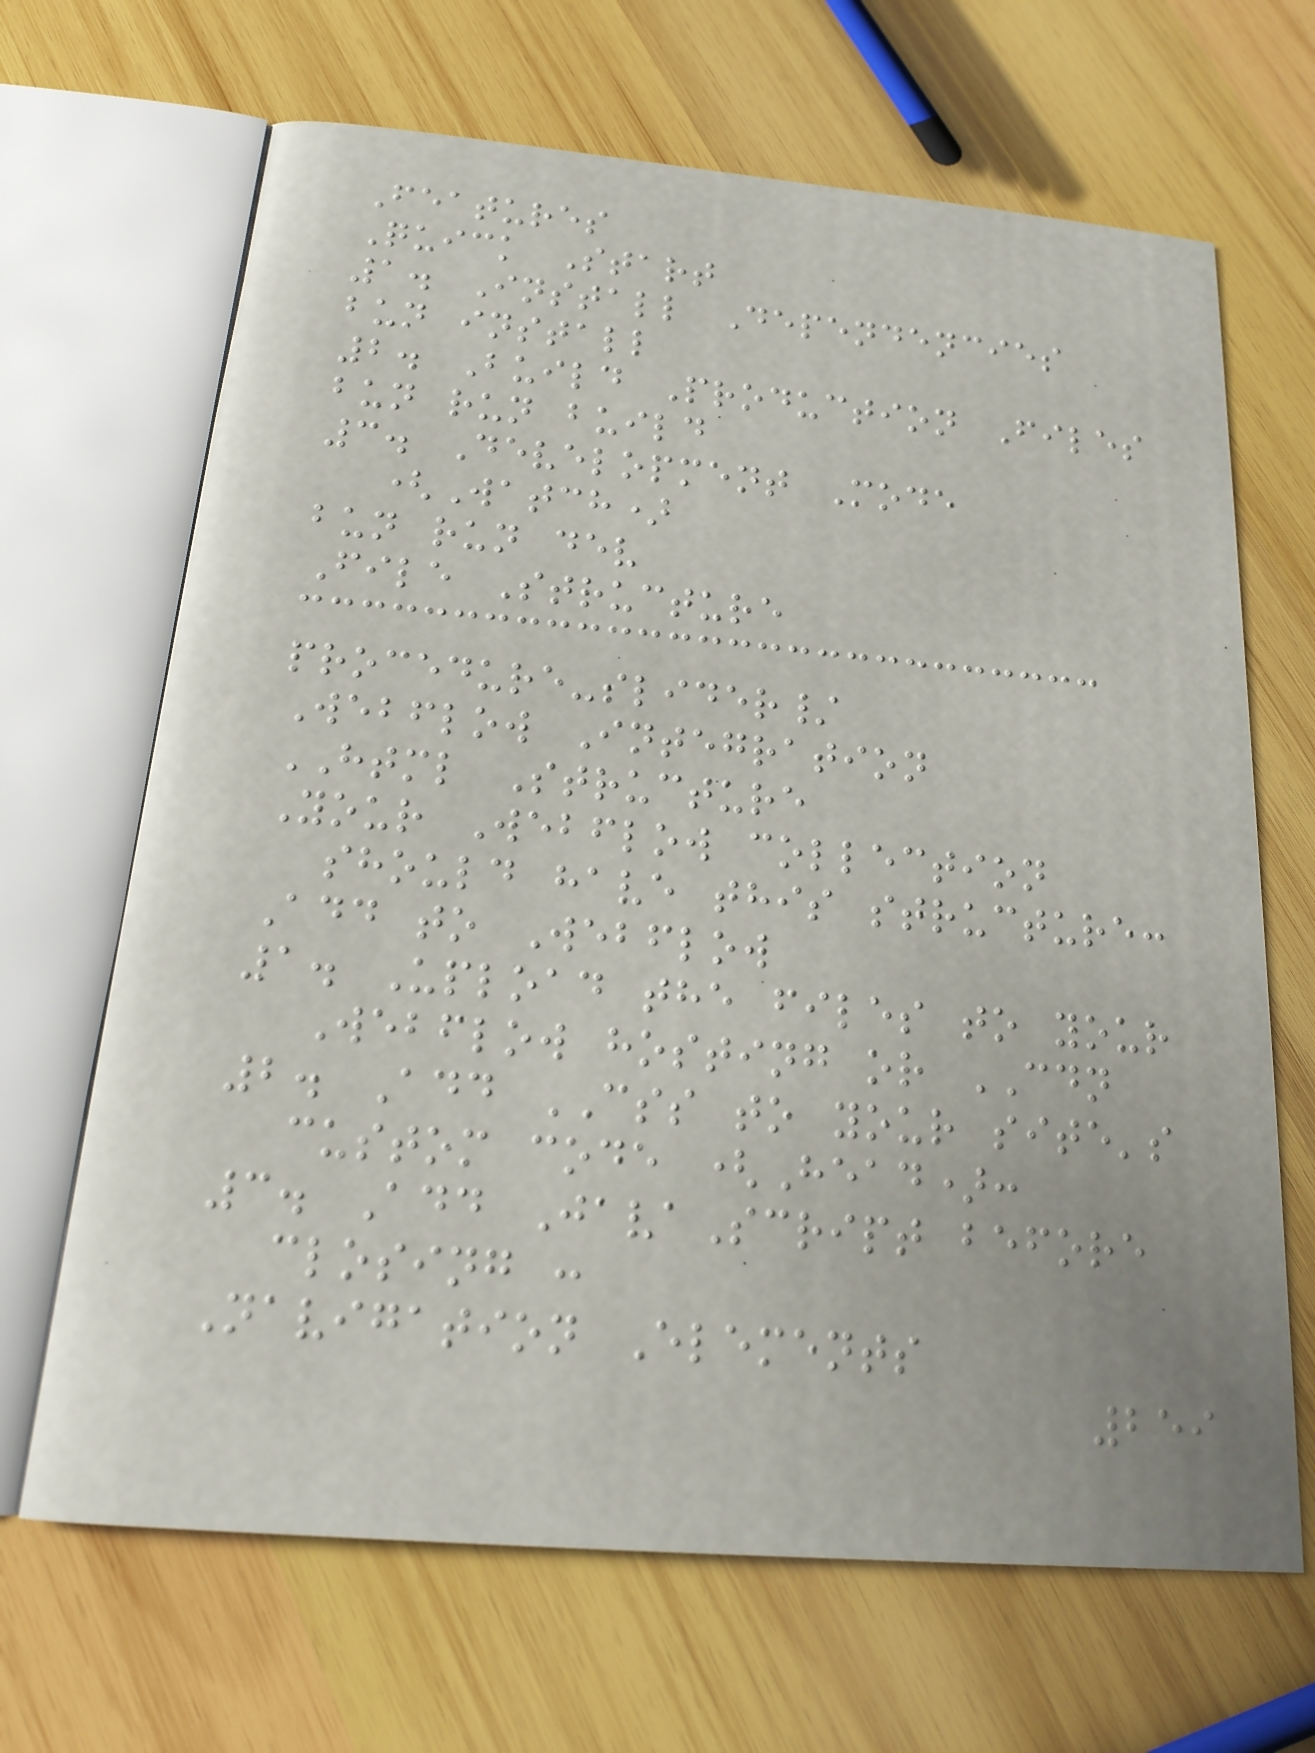Features
Quick Start
1. Install Dependencies
bun install
2. Build Production Files
bun run build
3. Development Mode
(Watch)
bun run dev
File Structure
procedure-slider/
Webflow Integration
HTML Structure
Your Webflow collection
should have this structure:
Add to Webflow
1. Upload the files to your
Webflow hosting or CDN
2. Add CSS to your site's
custom code (Head):
3. Add JavaScript before
closing :
Navigation Elements
259
